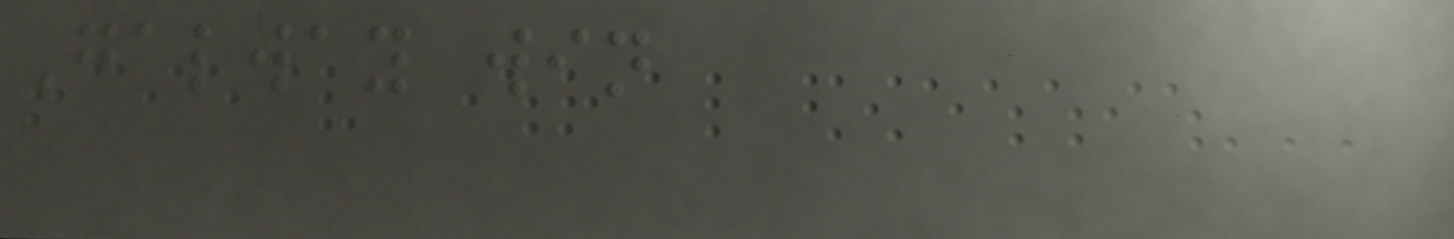Galway win
